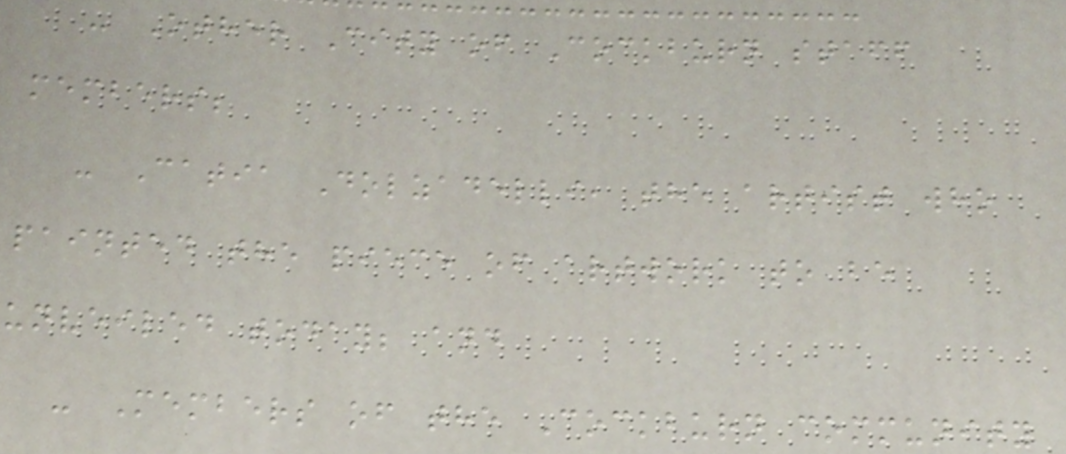- Other City of Cockburn staff
members;
- Catia Dolzadelli, the artist who
painted the piece of artwork to be
unveiled today; and
- Members of the Cockburn community
